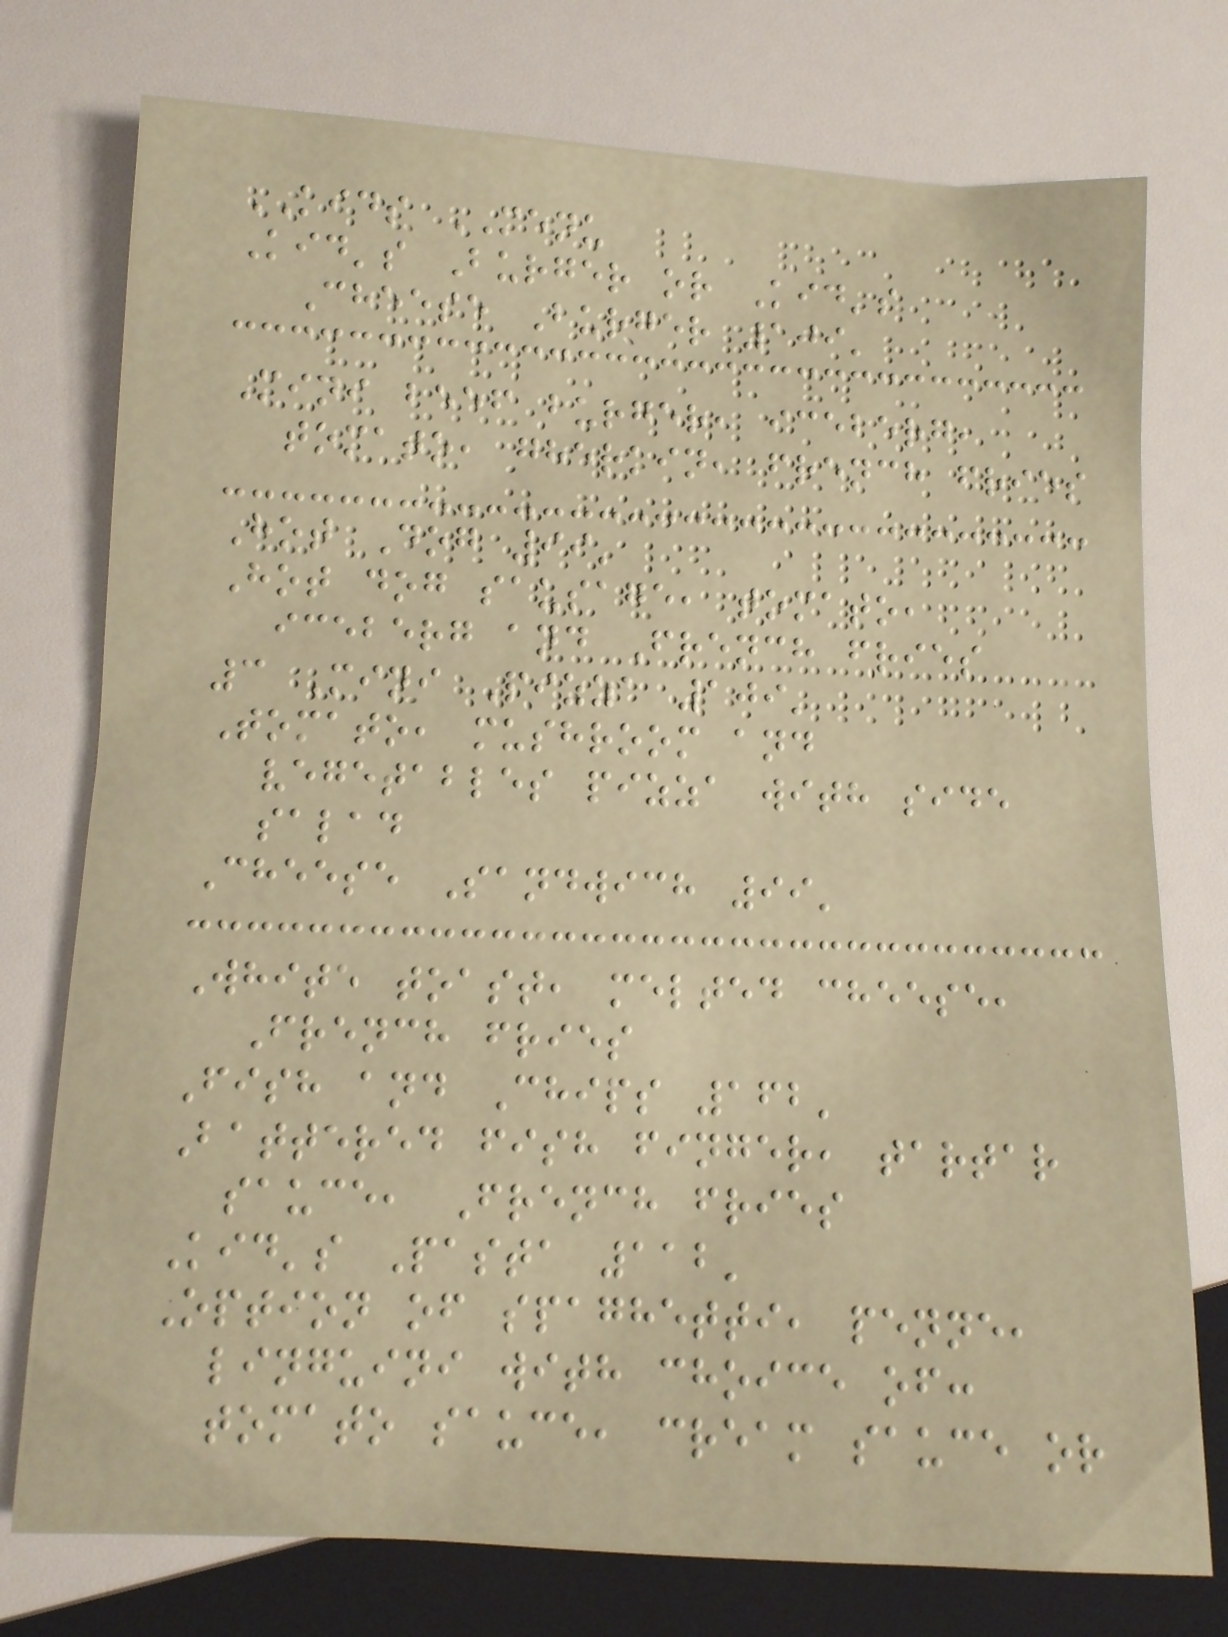KIDS MENU
Kid's Burger or Kid's
Cheese Burger 109'
Mini beef burger, iceberg,
tomato, gherkin, french fries
Hot Dog 99'
Hot dog sausage, tomato,
iceberg and French fries
3 Mini Pizza 109'
Tomato, mushroom and
vegetables pizza with side
salad
Cheese Sandwich 99'
White toast, melted cheese,
French fries
Fish and Chips 162'
Battered fish finger, tartar
sauce, French fries
Kid's Pasta 112'
Option of spaghetti, penne,
linguini with choice of:
tomato sauce, cream sauce or
